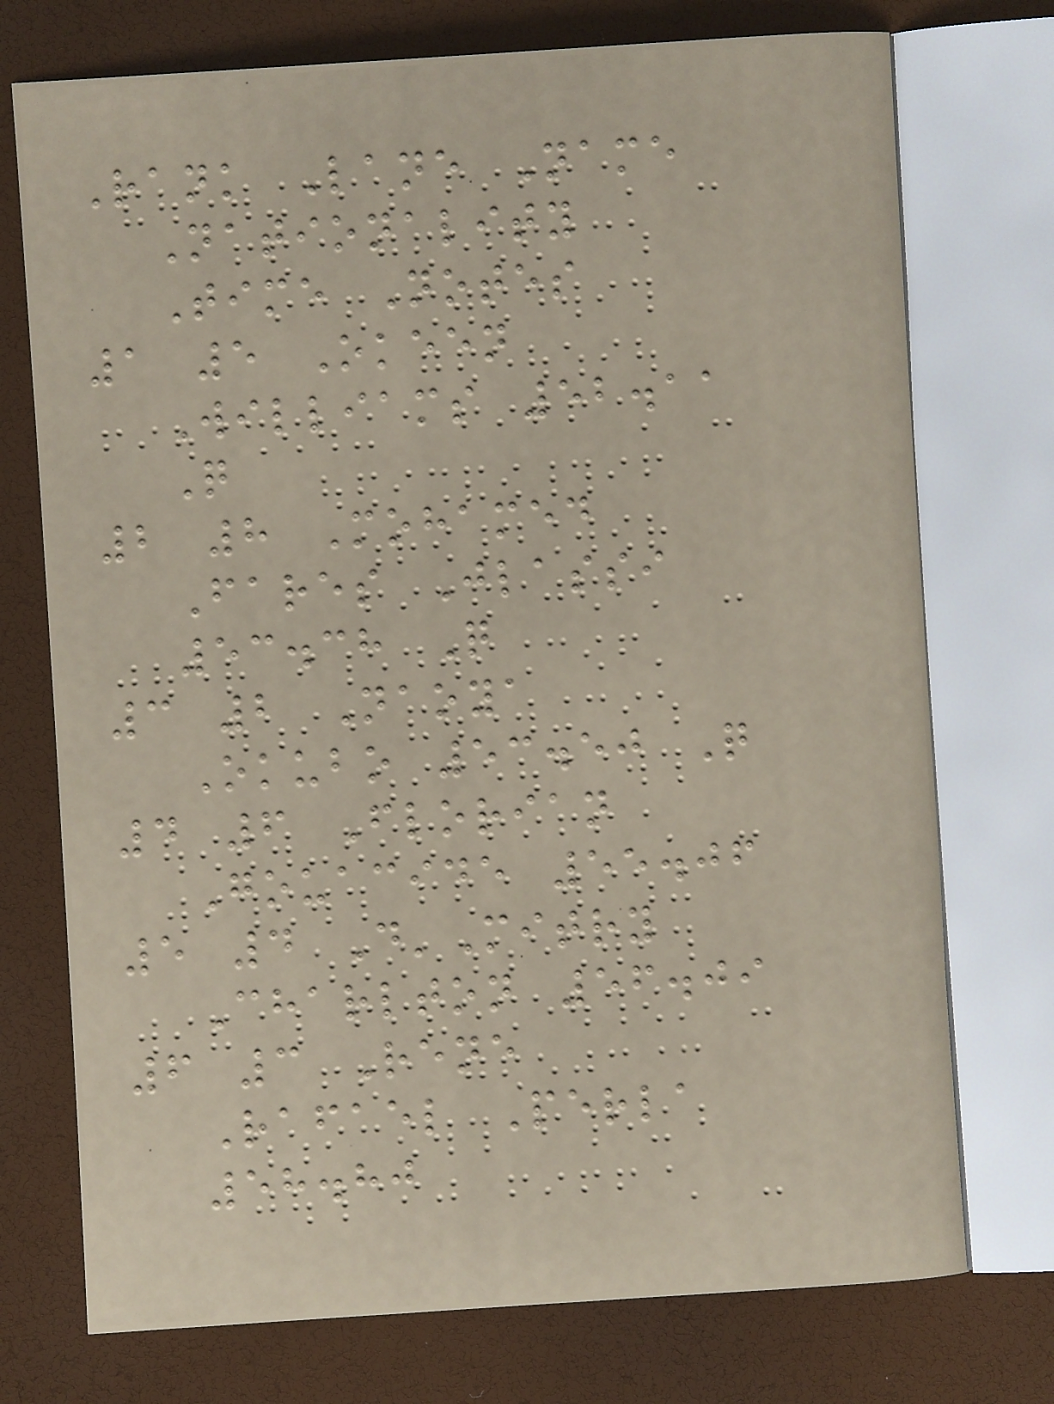Rank Lane Name
Nationality
Time Notes
1 5 Okeen
Williams 52.11
Q
2 8 Mohamed
Fares Jlassi
53.38 Q
3 2 Naoya
Okubo 53.50 Q
4 6 Florian
Gouacide 55.06
5 4 D'Mitry
Charlton 56.09
6 3 Rene
Rafael Perla
58.80
